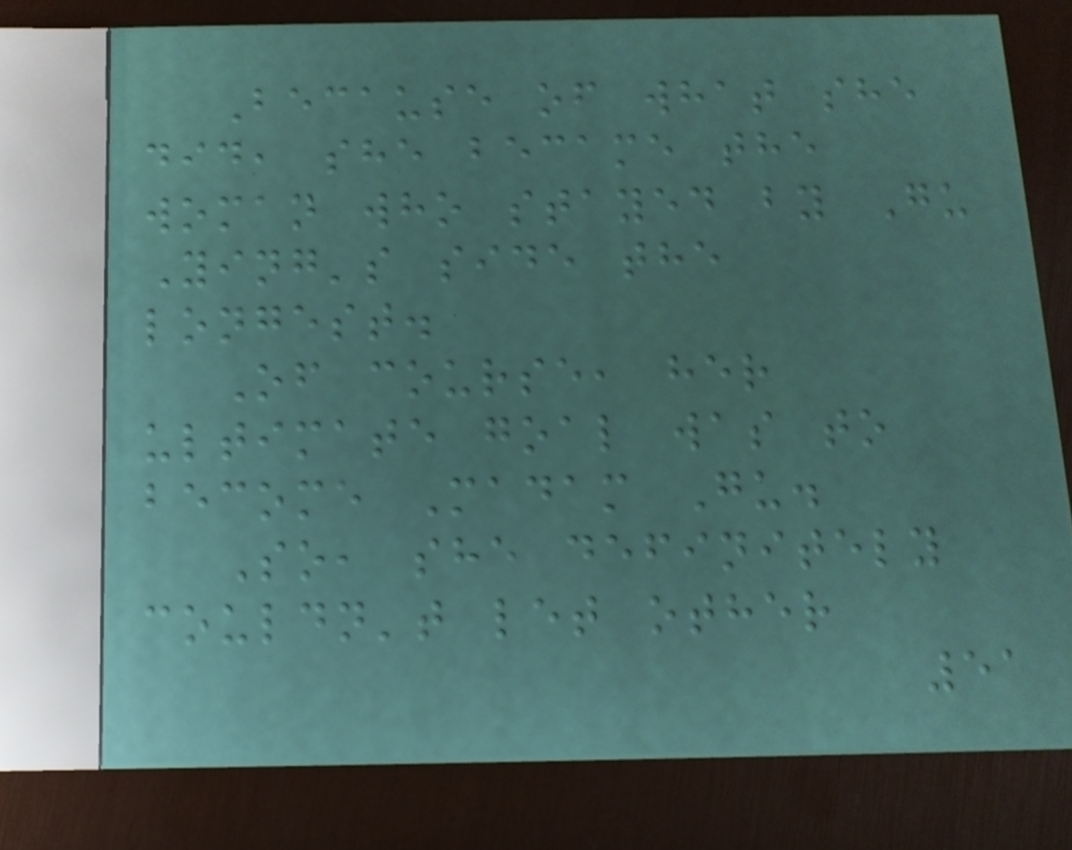Because of what she
did, she became the
woman who stayed by Gu
Ying's side the
longest.
Of course, her
ultimate goal was to
become Madam Gu.
So, she definitely
couldn't let other
51
